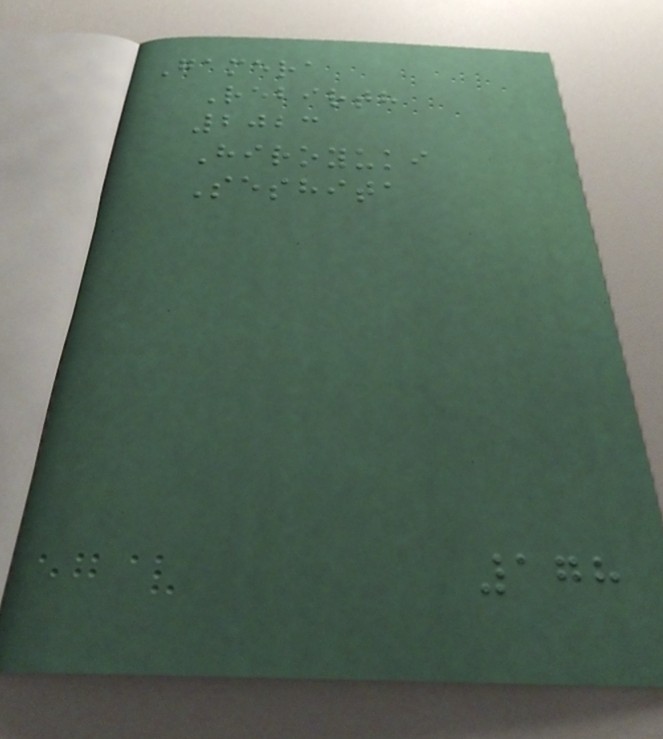Gamera
Rebirth
2023
Hiroyuki
Seshita
178
